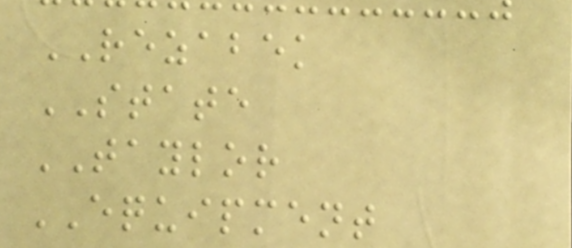REZABEK
STATE
TAYLOR
EQUIPMENT
